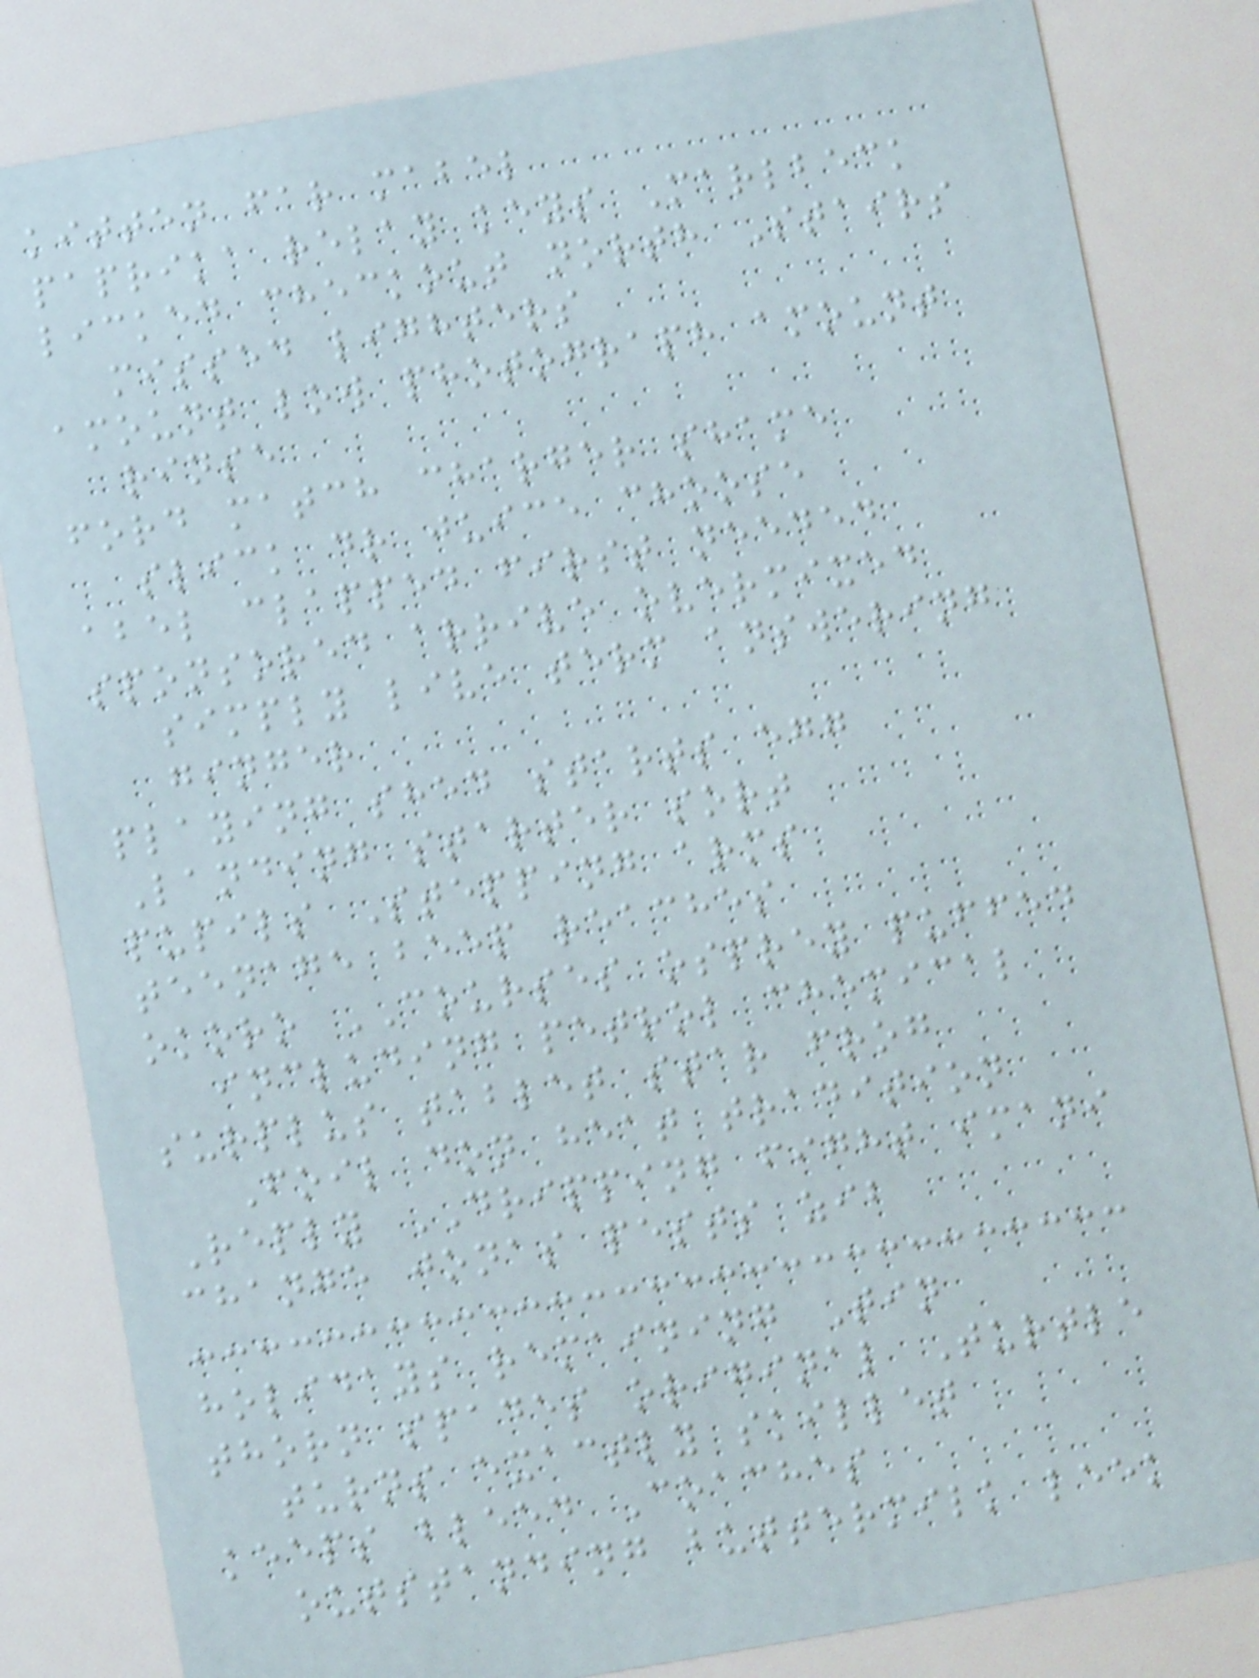kitten far mabel
paprika relay keys Marlbeck
licked checkout north Stairs
missed lighters
amount low photograph amount
rinse
ford match charger shame
slick dr juice choose
abel clapped first needed
sponsored arrive overmixed
simply live term answering
ginger
playing shed starts egg
Landing starter sort
pupils Stepping arms
teenage beep reaches
okoro COURSES osprey puffed
including petrol chemical
surplus tablet star frog
Foil don heat tradition
Reply DRIPPING fight imani
change jonas pests zib
holidays remaining Tin
thorn spades original Turtle
turns exactly skillet
keeps bleed Coaches
outstanding buttermilk leek
